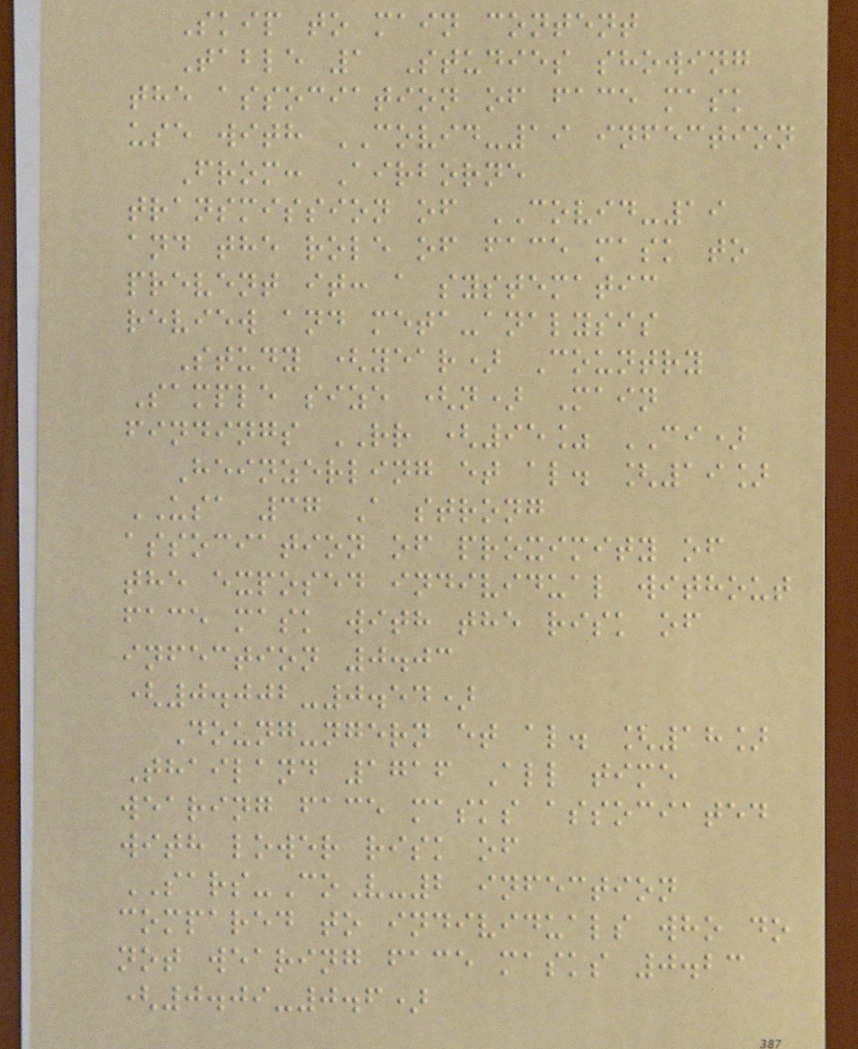Skip to main content
Table 1 Studies showing
the association of face mask
use with COVID-19 infection
From: Airborne
transmission of COVID-19
and the role of face mask to
prevent it: a systematic
review and meta-analysis
Study (year) Country
Sample size (n) Main
findings RR (95% CI)
Heinzerling et al. [19]
USA 37 A strong
association of proximity of
the exposed individual without
face mask with the risk of
infection 0.03
(0.002-0.54)
Doung-ngern et al. [18]
Thailand 1716 All time
wearing face masks associated
with lower risk of
SARS-CoV-2 infection
compared to individuals who do
not wearing face masks 0.23
(0.09-0.6)
